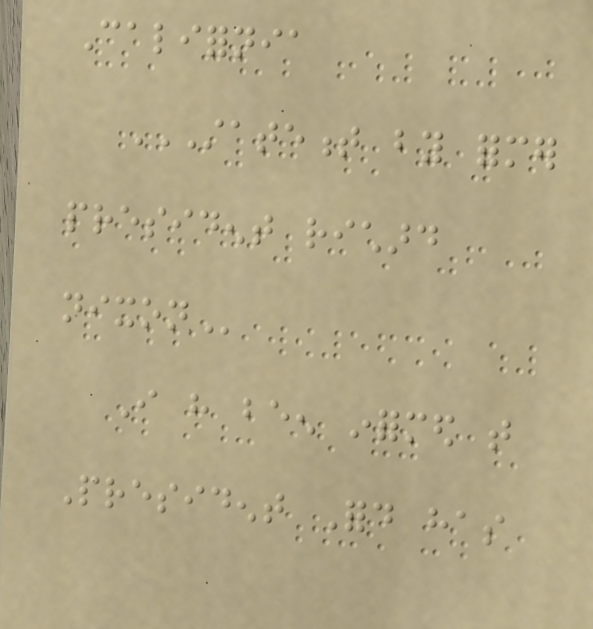California
STATEMENT BY FORMER
PRESIDENT RICHARD
NIXON
I have been informed that
President Ford has
